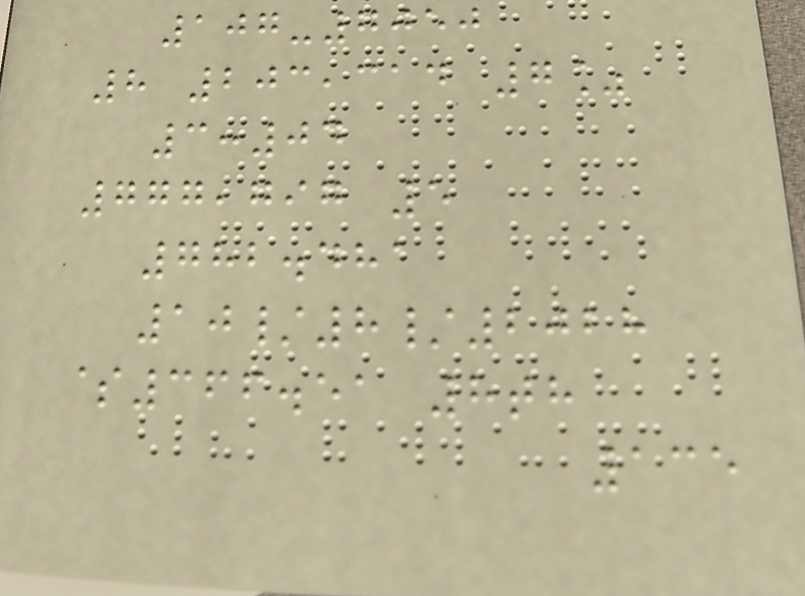107-7050
8 203,314 7%
3:04
777,797 5
782.481
10/8/2028
$366.51 8th
135
